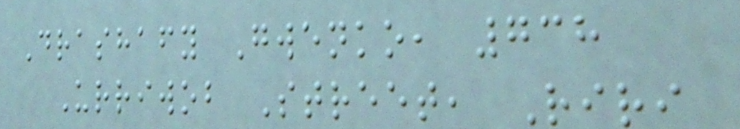Drashafy Gwenko, 738
Urriwob Street, Riri
